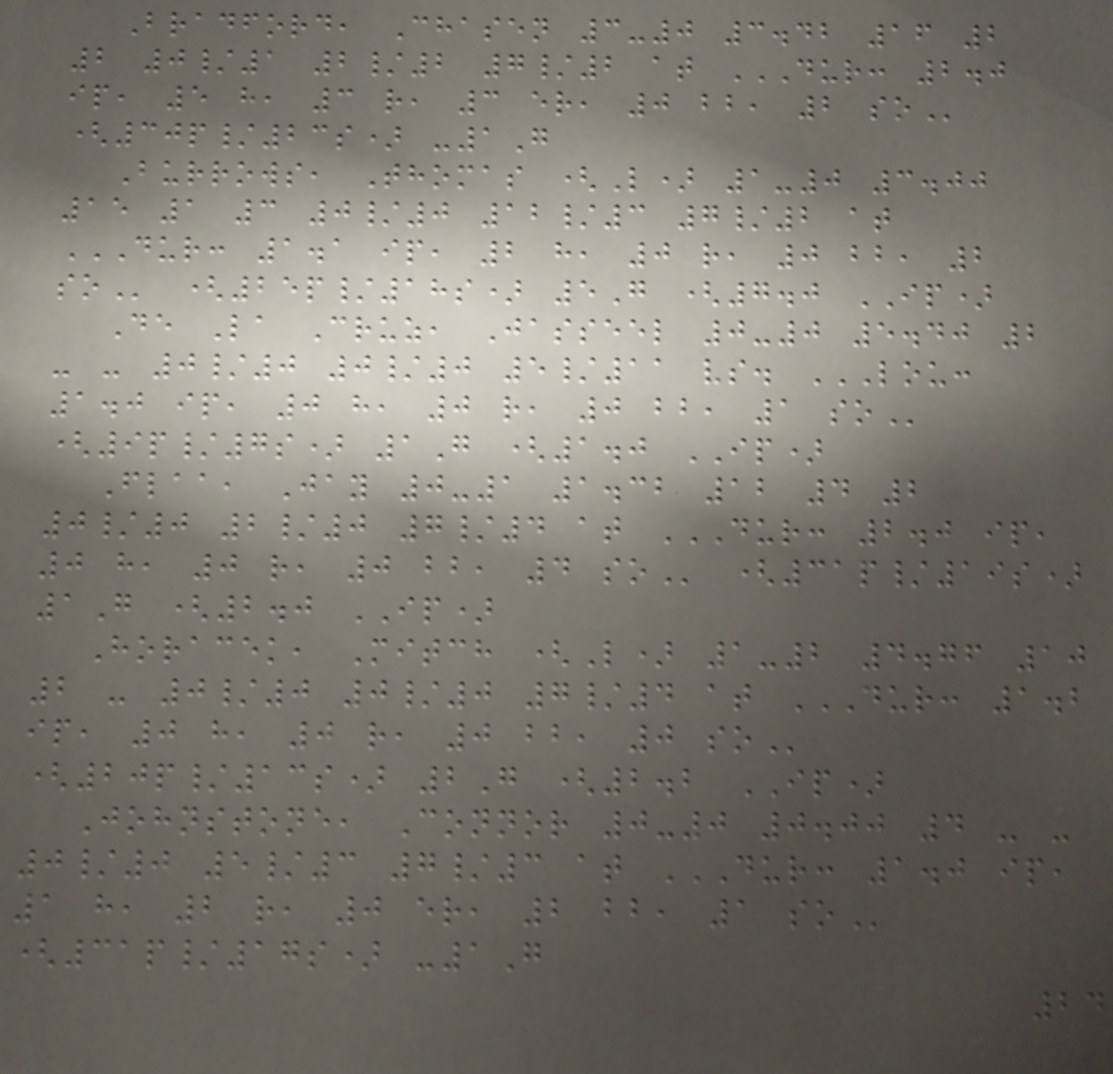Bradford, Chasen 3-0 3.42 16 2
2 0/1 2/2 7/2 at DUR: 2.0
IP, 5 H, 3 R, 3 ER, 0 BB, 2 SO
(30p/23s) -1G
Burrows, Thomas (L) 1-0 3.00
15 1 3 0/0 12/3 7/2 at
DUR: 1.1 IP, 2 H, 0 R, 0 BB, 2
SO (25p/18s) 5G (7.0 IP)
De La Cruz, Jasseel 0-0 5.40 2
- - 0/0 0/0 5/11 vs. LOU:
1.0 IP, 0 H, 0 R, 0 BB, 1 SO
(9p/7s) 1G (1.0 IP)
Flaa, Jay 0-1 1.32 12 4 2
0/0 2/0 7/4 at DUR: 2.0 IP,
0 H, 0 R, 0 BB, 4 SO (31p/19s)
1G (2.0 IP)
Horacek, Mitch (L) 1-2 4.76 10
2 - 0/0 0/0 7/4 at DUR: 1.2
IP, 0 H, 0 R, 0 BB, 0 SO
(20p/13s) 2G (2.2 IP)
Johnstone, Connor 0-0 0.00 4 - -
0/0 5/3 7/3 at DUR: 1.0 IP,
1 H, 2 R, 0 ER, 2 BB, 1 SO
(31p/17s) -1G
24
